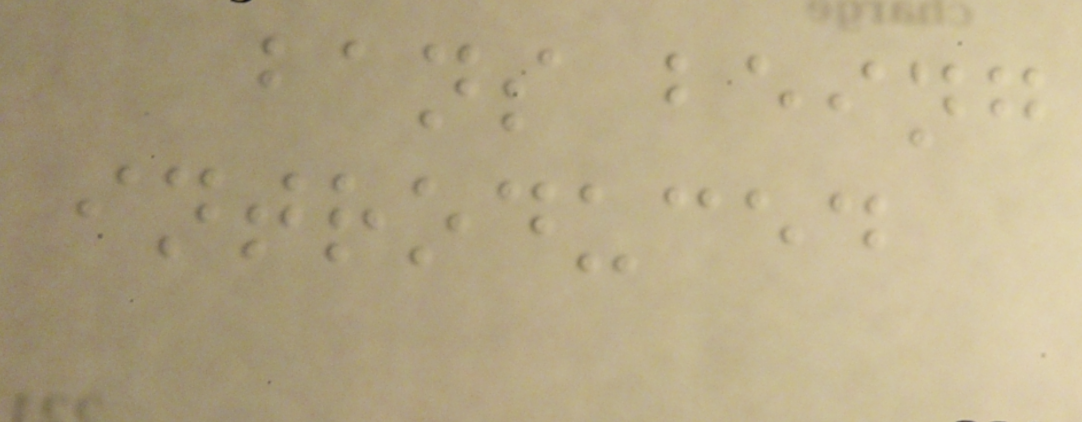bans being
introduced
